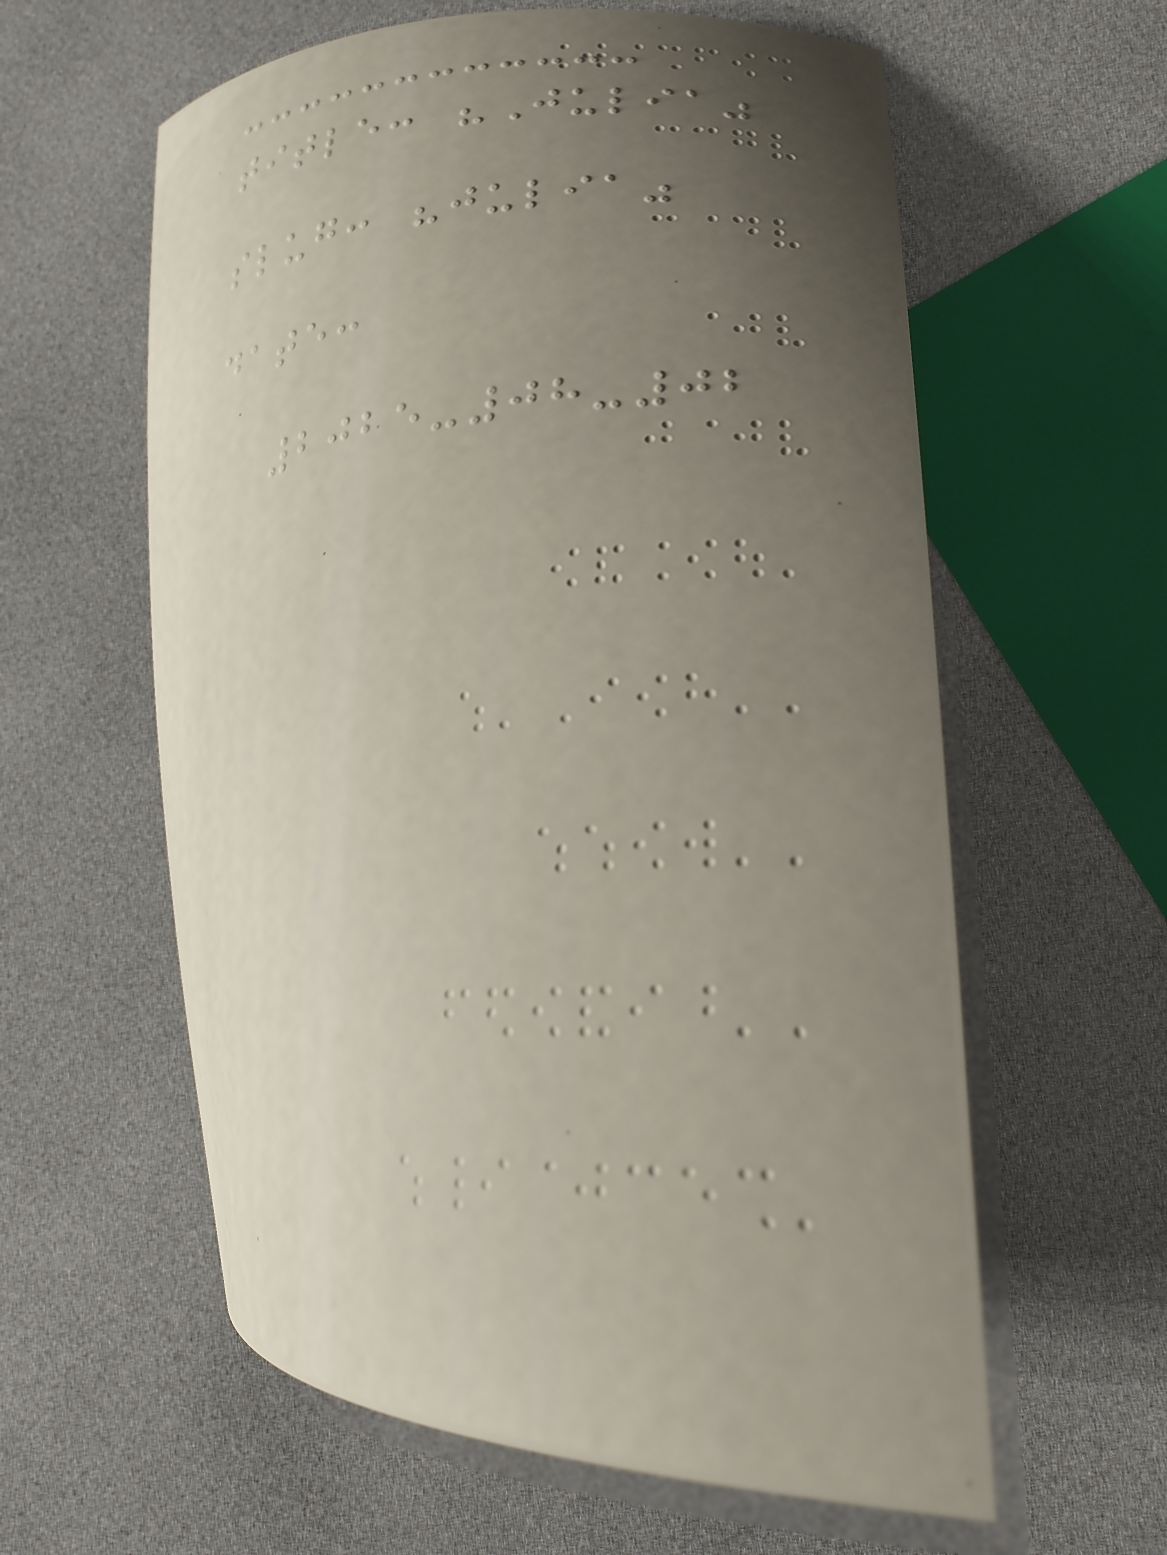title: "Julia"
slug: "julia"
date:
2025-08-02
